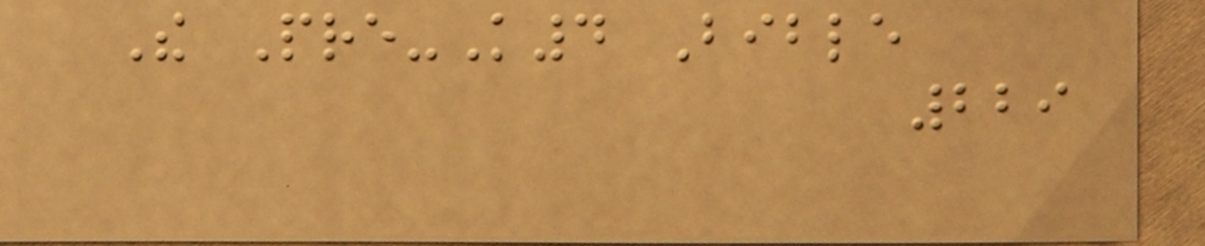The Pre-K4 Bible
229
